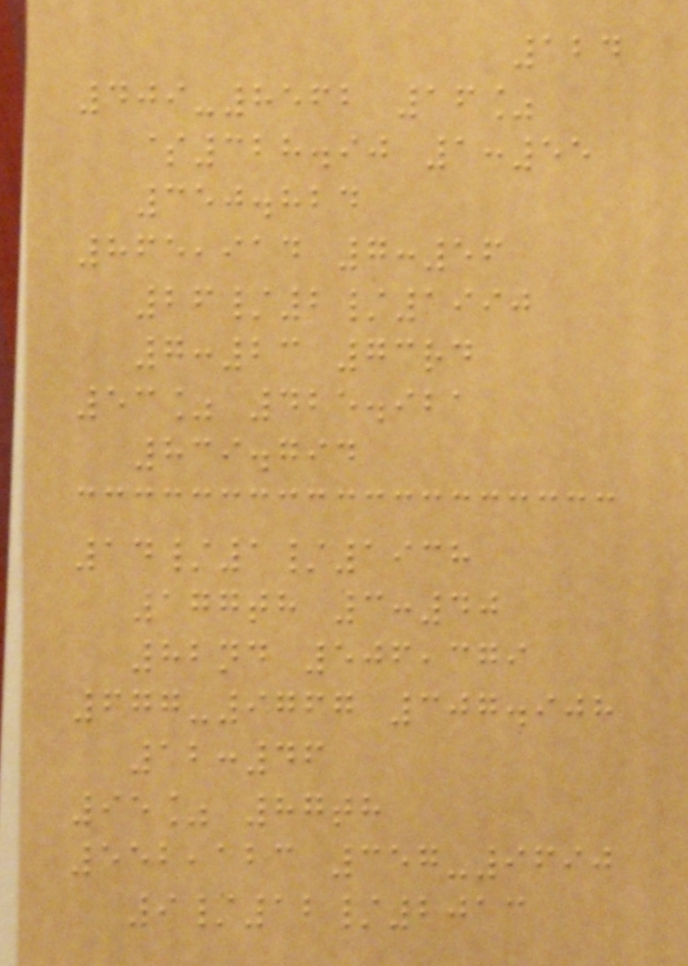124
409-8562 16%
$328.90 1:55
350.824
865,914 7:56
26/2/1990
7:23 73rd
53% 425.921
839.794
14/1/1938
177th 3:40
82nd 506,379
677-9767 307.908
12:46
95% 87th
552,123 357-9690
9/12/2013
